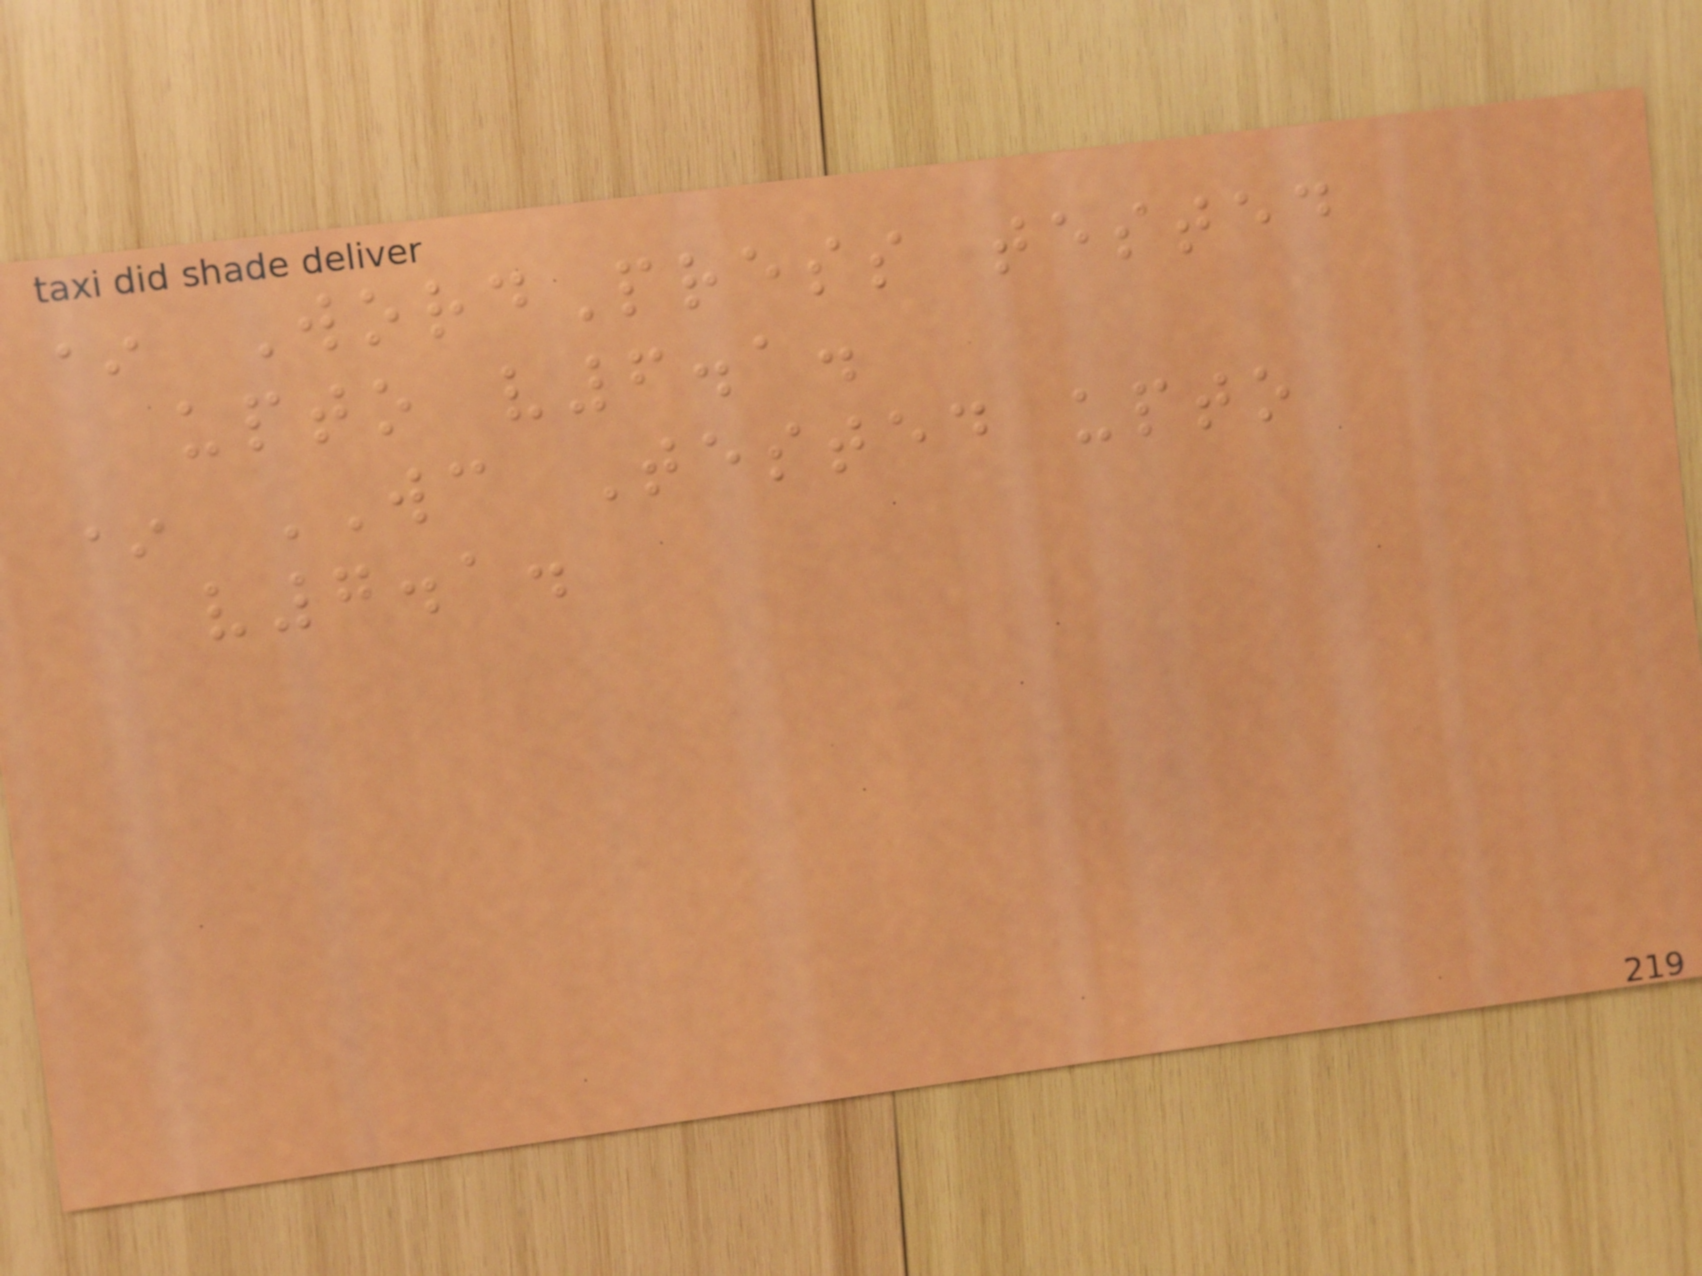* WordPress tested
upto v6.1.
* WC Tested upto
v7.1.
